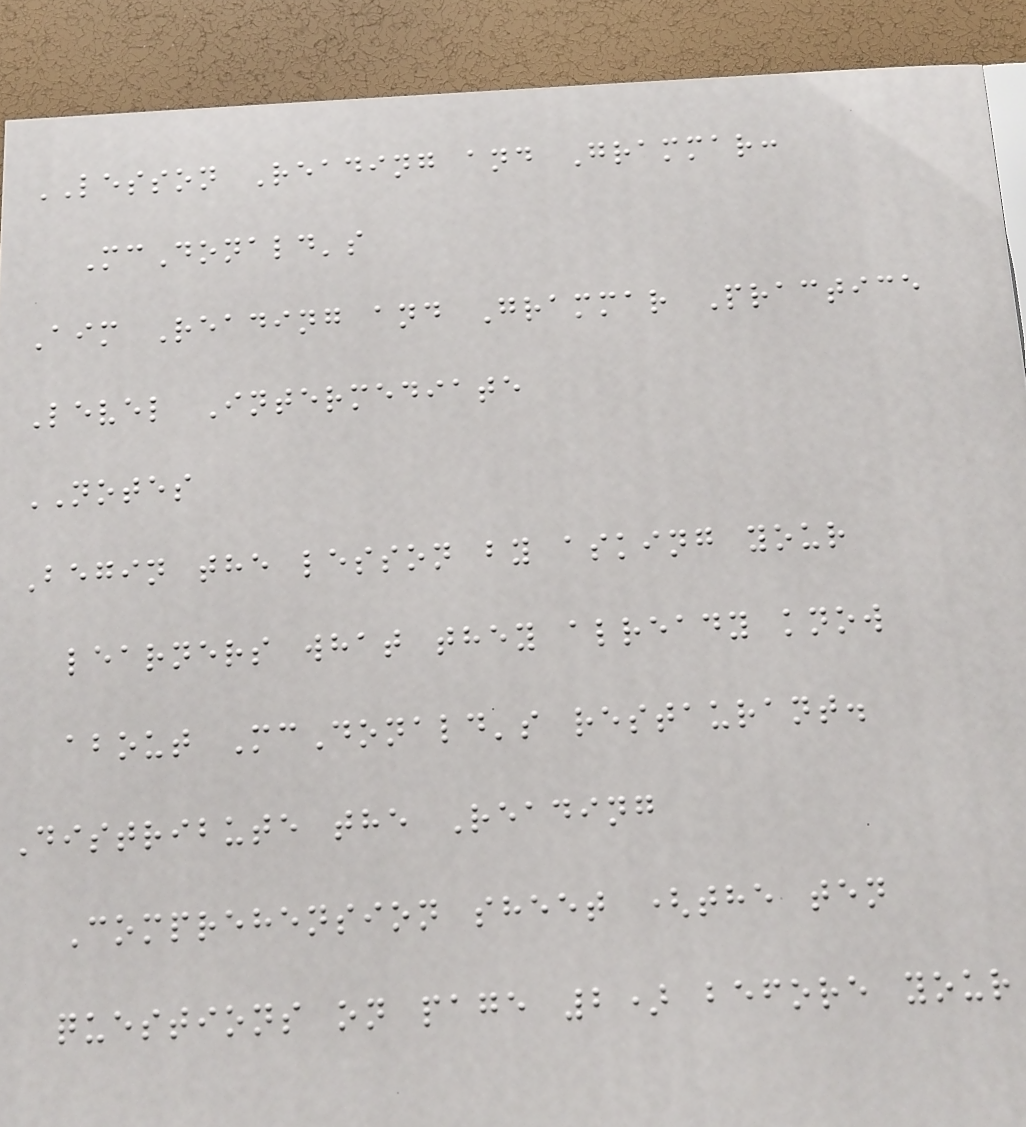LESSON Reading and Grammar:
McDonald's
Aim Reading and Grammar Practice
Level Intermediate
NOTES
Begin the lesson by asking your
learners what they already know
about McDonald's restaurant.
Distribute the Reading
Comprehension sheet (the ten
questions on page 2) before your
